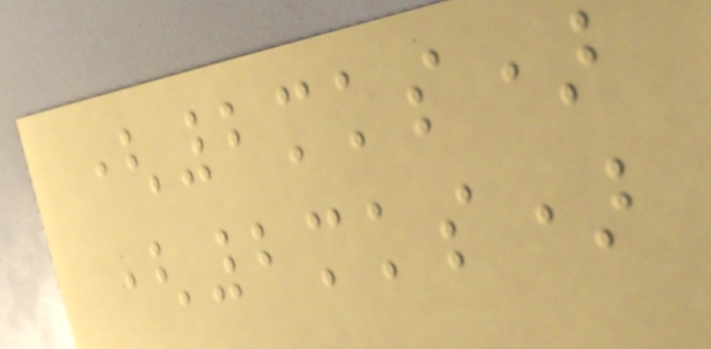(2mks)
(2mks)
